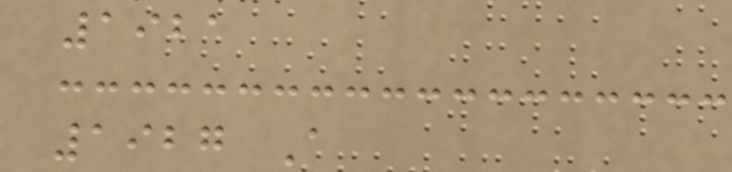1921
1927 A
